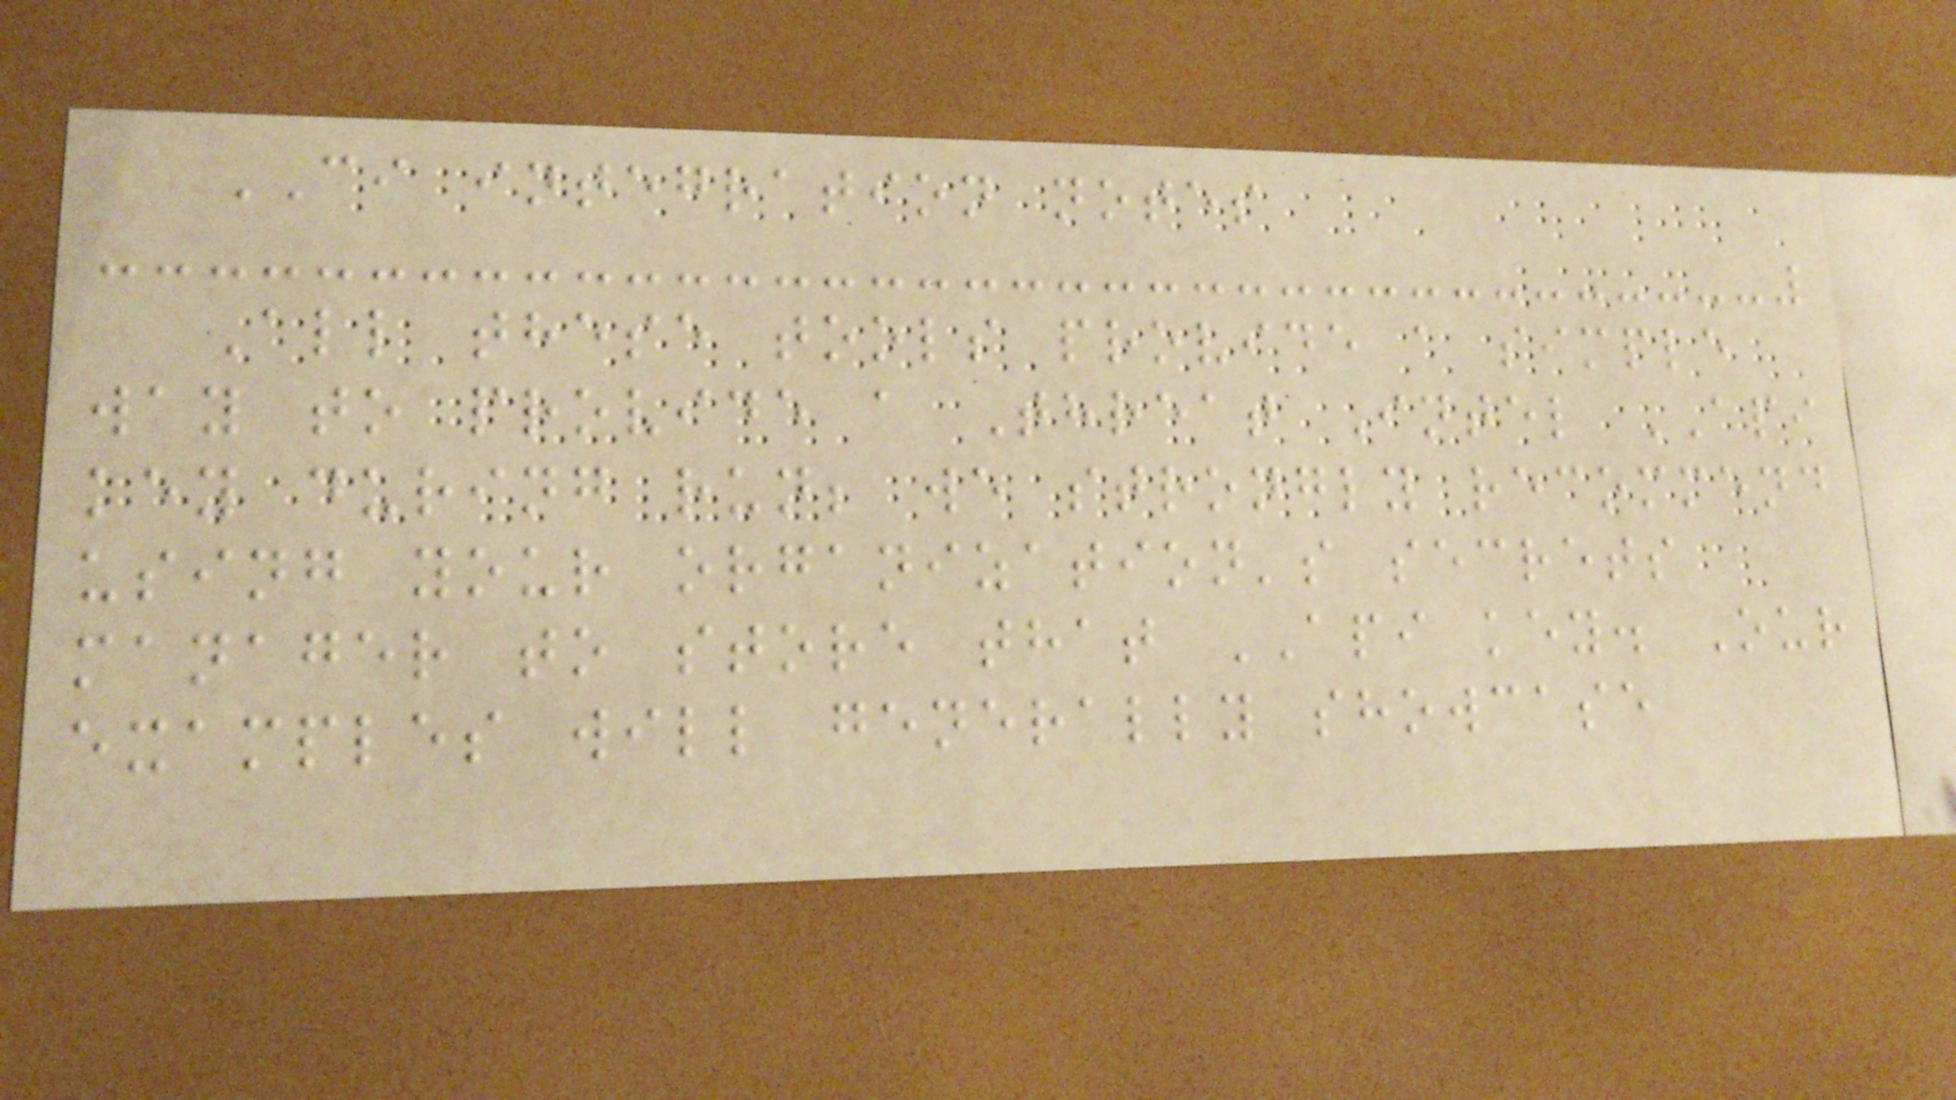CI integration notes
All these tools provide a simple
way to provide a Threat Intel API
key during run; we strongly recommend
using your organization's secrets
manager to store that API key. Our
examples will generally showcase
